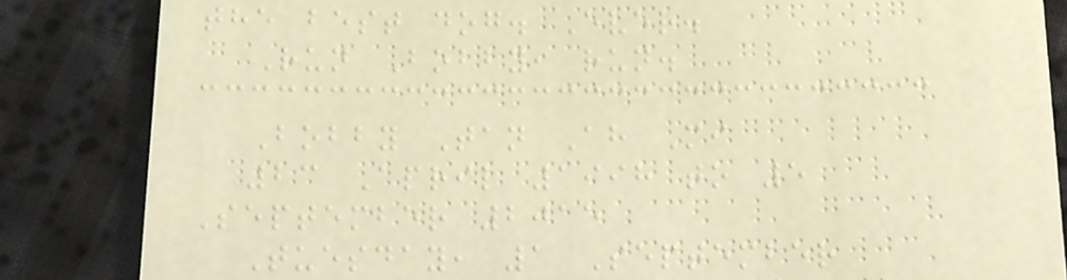the best dog. Ever.
Run Bobby, run.
Bobby Tan Ah Mi
23 April 1998 to 5
September 2015
Tuesday, 1 September
